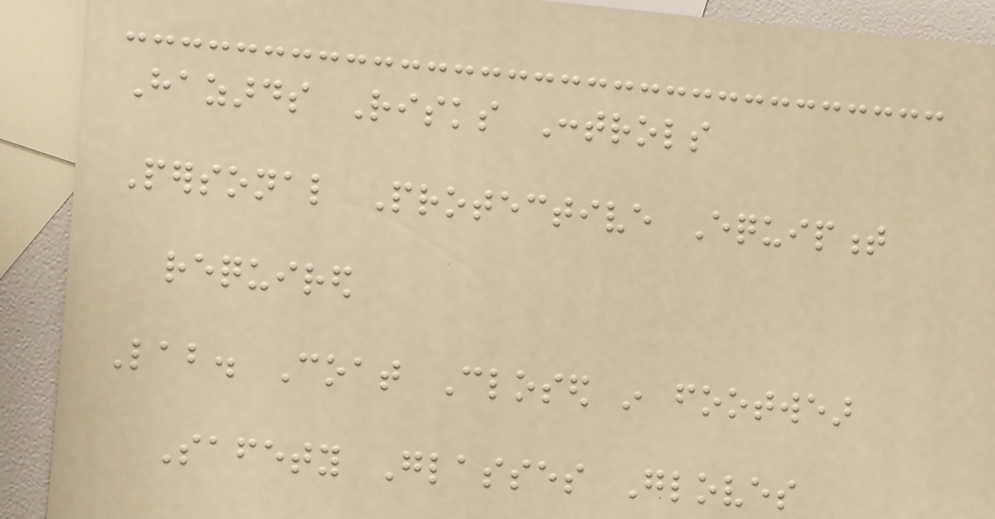Hazards Risks Controls
Personal Protective Equipment
required
Lab. Coat Closed in footwear
Safety Glasses Gloves
